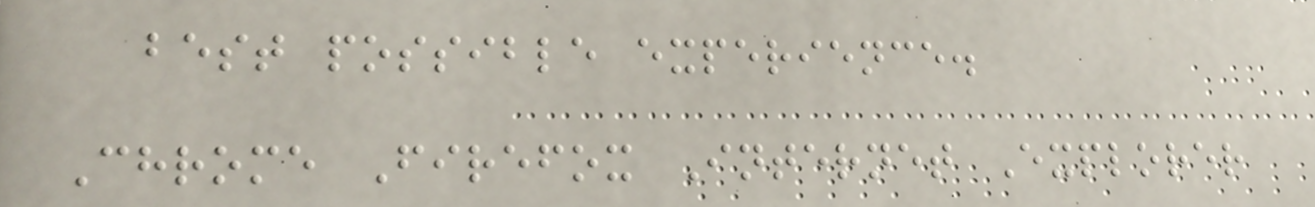best possible experience.
Chrome Firefox Internet Explorer
